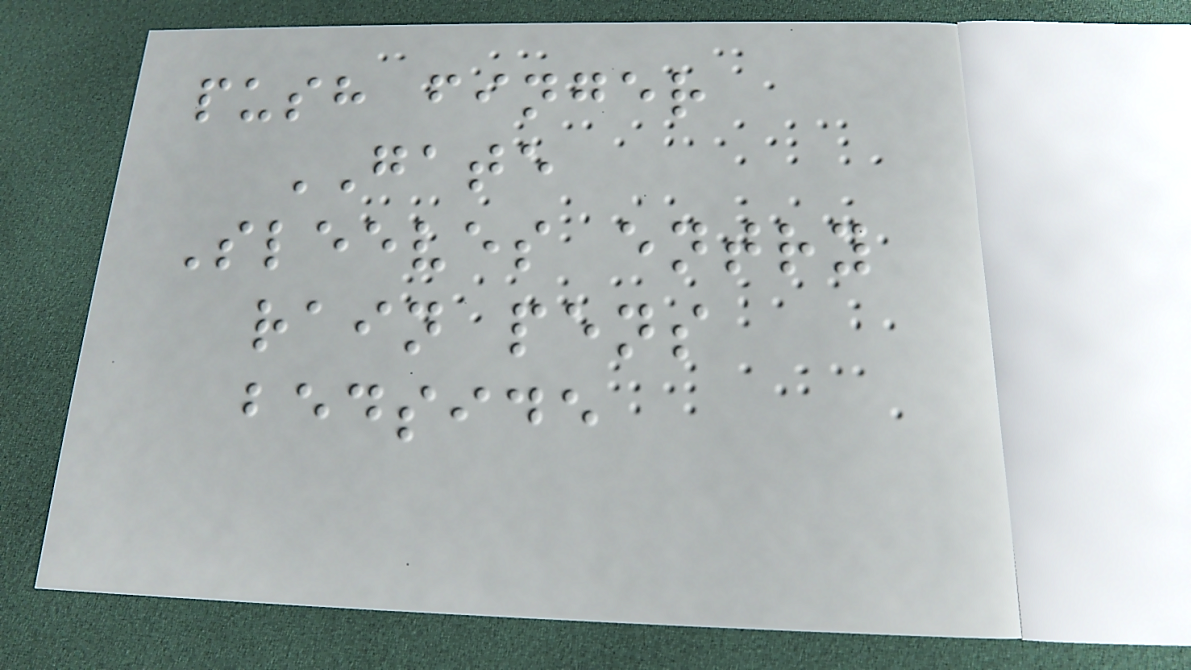push finger
GATE
Sleeves entry
rain pens
bedside
